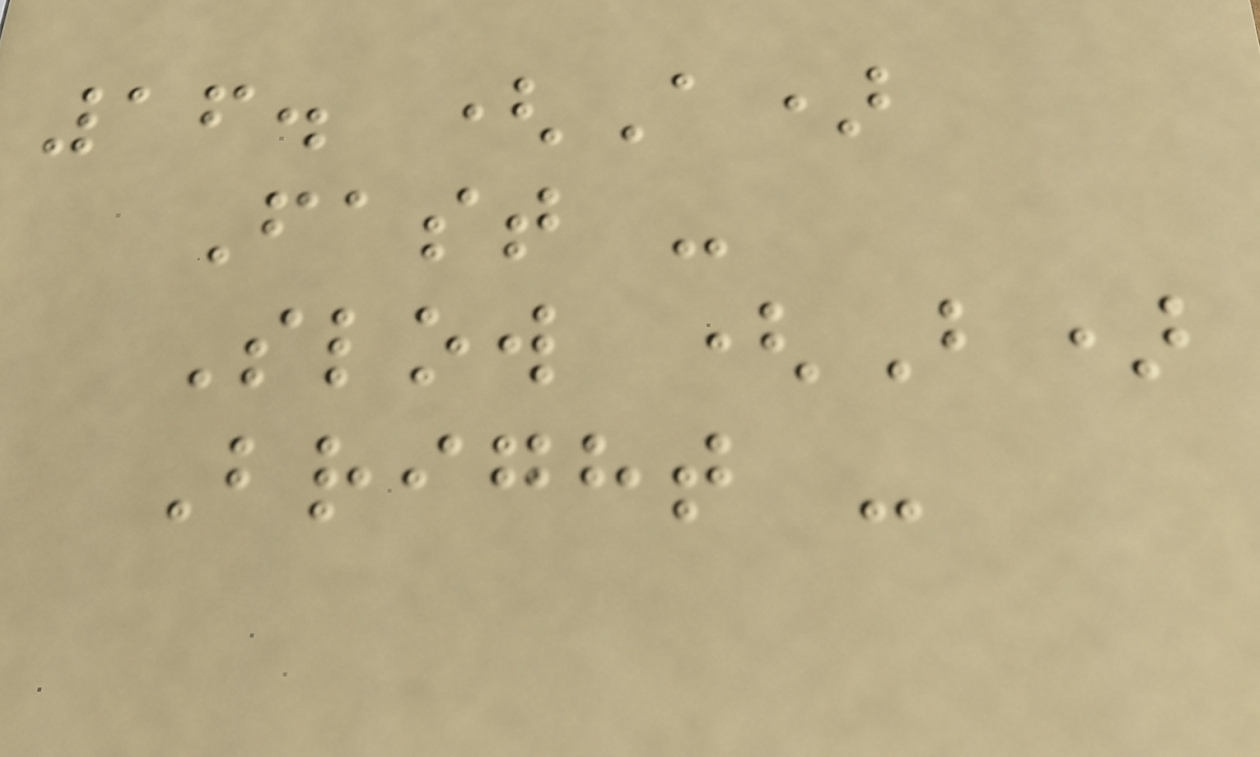16. (A)
Fast -
Slow (B)
Bright -
